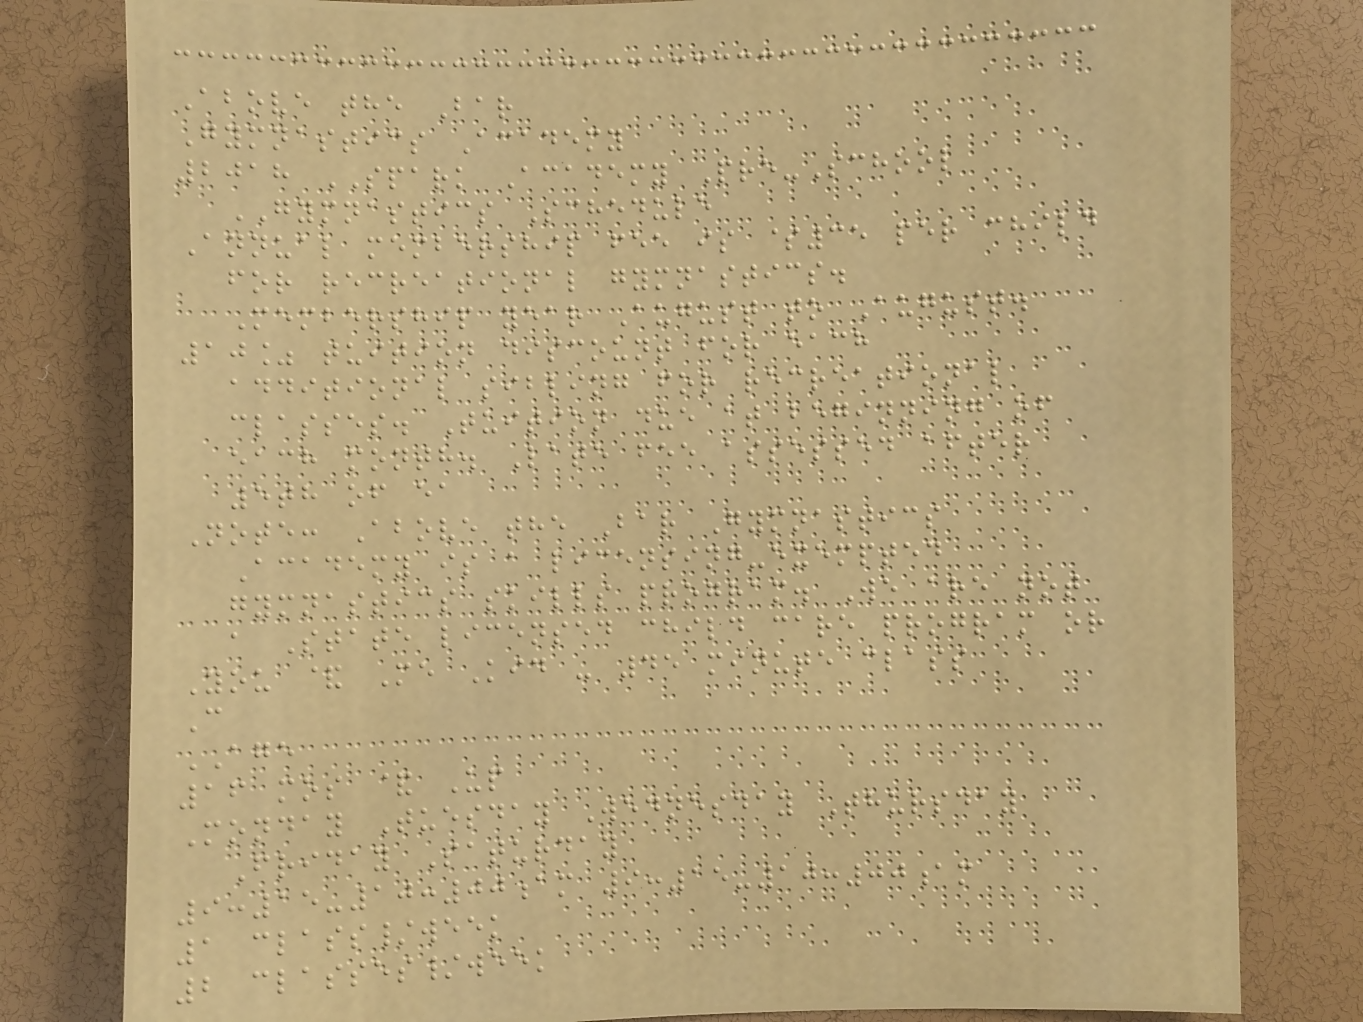Above the Bar
Gymnastics Academy
2018 SPARK Academy Pre-School
GYMNASTICS Schedule
Annual membership fee is $35 per child
for recreational gymnastics.
Membership year August to August.
10% tuition discount for each
additional sibling for recreational
classes. Tuition due at beginning of
each month. Late fee assessed after
5th of ea
Note: Above the Bar Gymnastics
Academy is a licensing-exempted
gymnastics skills program. We are not
a State licensed child care program or
You & Me Kid - 45 minute class
C
AGE
16 mos & Up
Monday Tuesday Wednesday Thursday
Friday Saturday
9:15-10:00am 9:15-10:00am
1 class/week
2 classes/week
